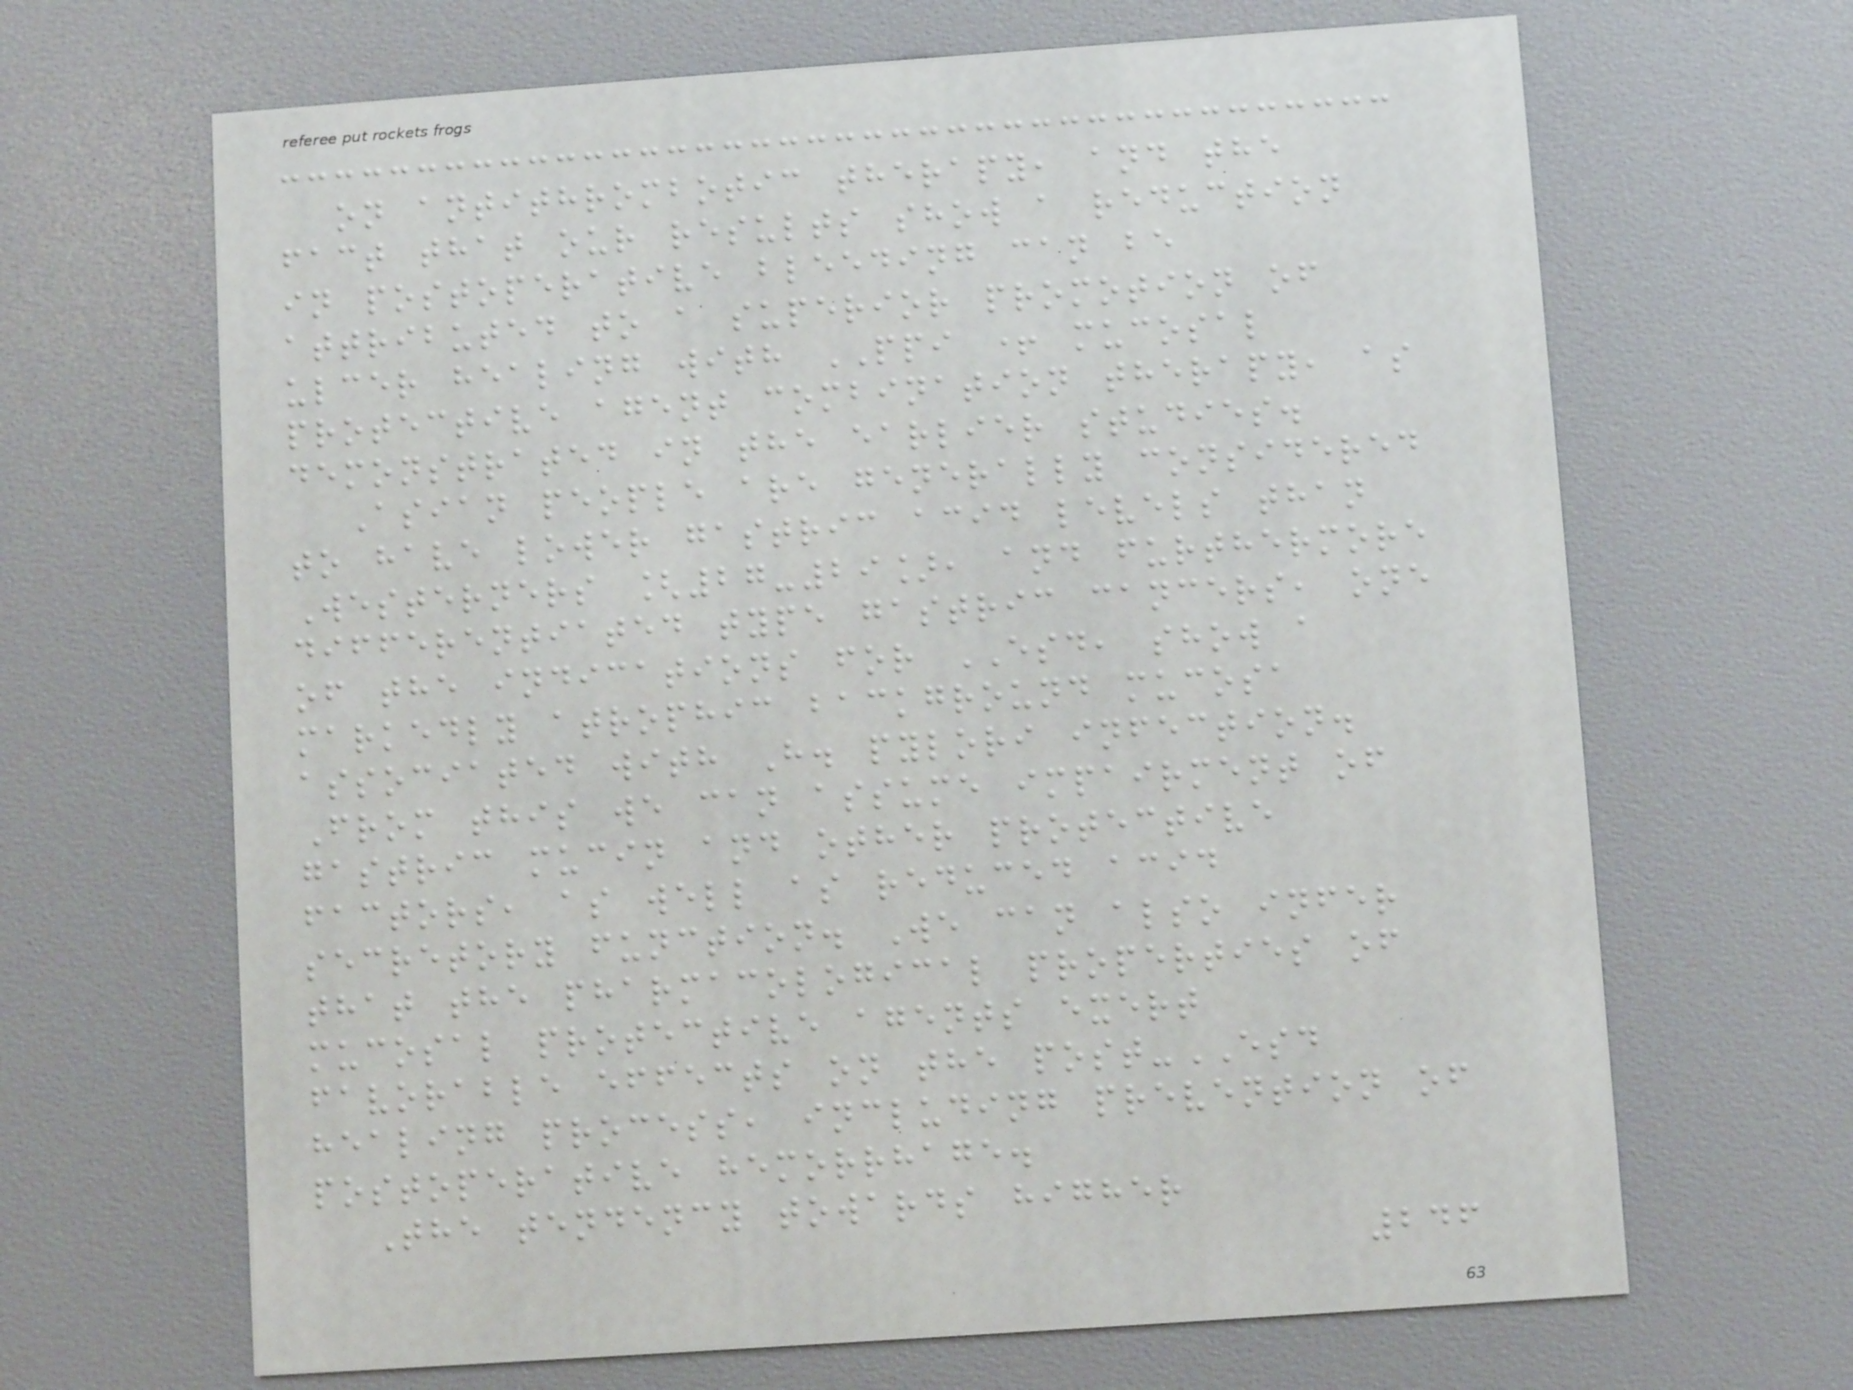on antithrombotic therapy, and the
fact that our results show a reduction
in postoperative bleeding can be
attributed to a superior promotion of
ulcer healing with PPI + mucosal
protective agent combination therapy, as
demonstrated in the earlier studies.
Asian people are generally considered
to have lower gastric acid levels than
Westerners [27-29], and furthermore
differentiated type gastric cancers, one
of the indications for ESD, show a
markedly atrophic background mucosa
associated with H. pylori infection.
From this we can assume impairment of
gastric mucin and other protective
factors, as well as reduced acid
secretory function. We can also infer
that the pharmacological properties of
mucosal protective agents exert
favorable effects on the post-ESD
healing process, including prevention of
postoperative hemorrhage.
The tendency towards higher
246
